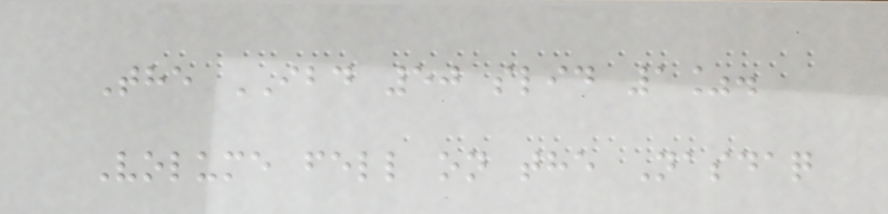The IBD 50 slid 1%.
Volume fell on the Nasdaq
